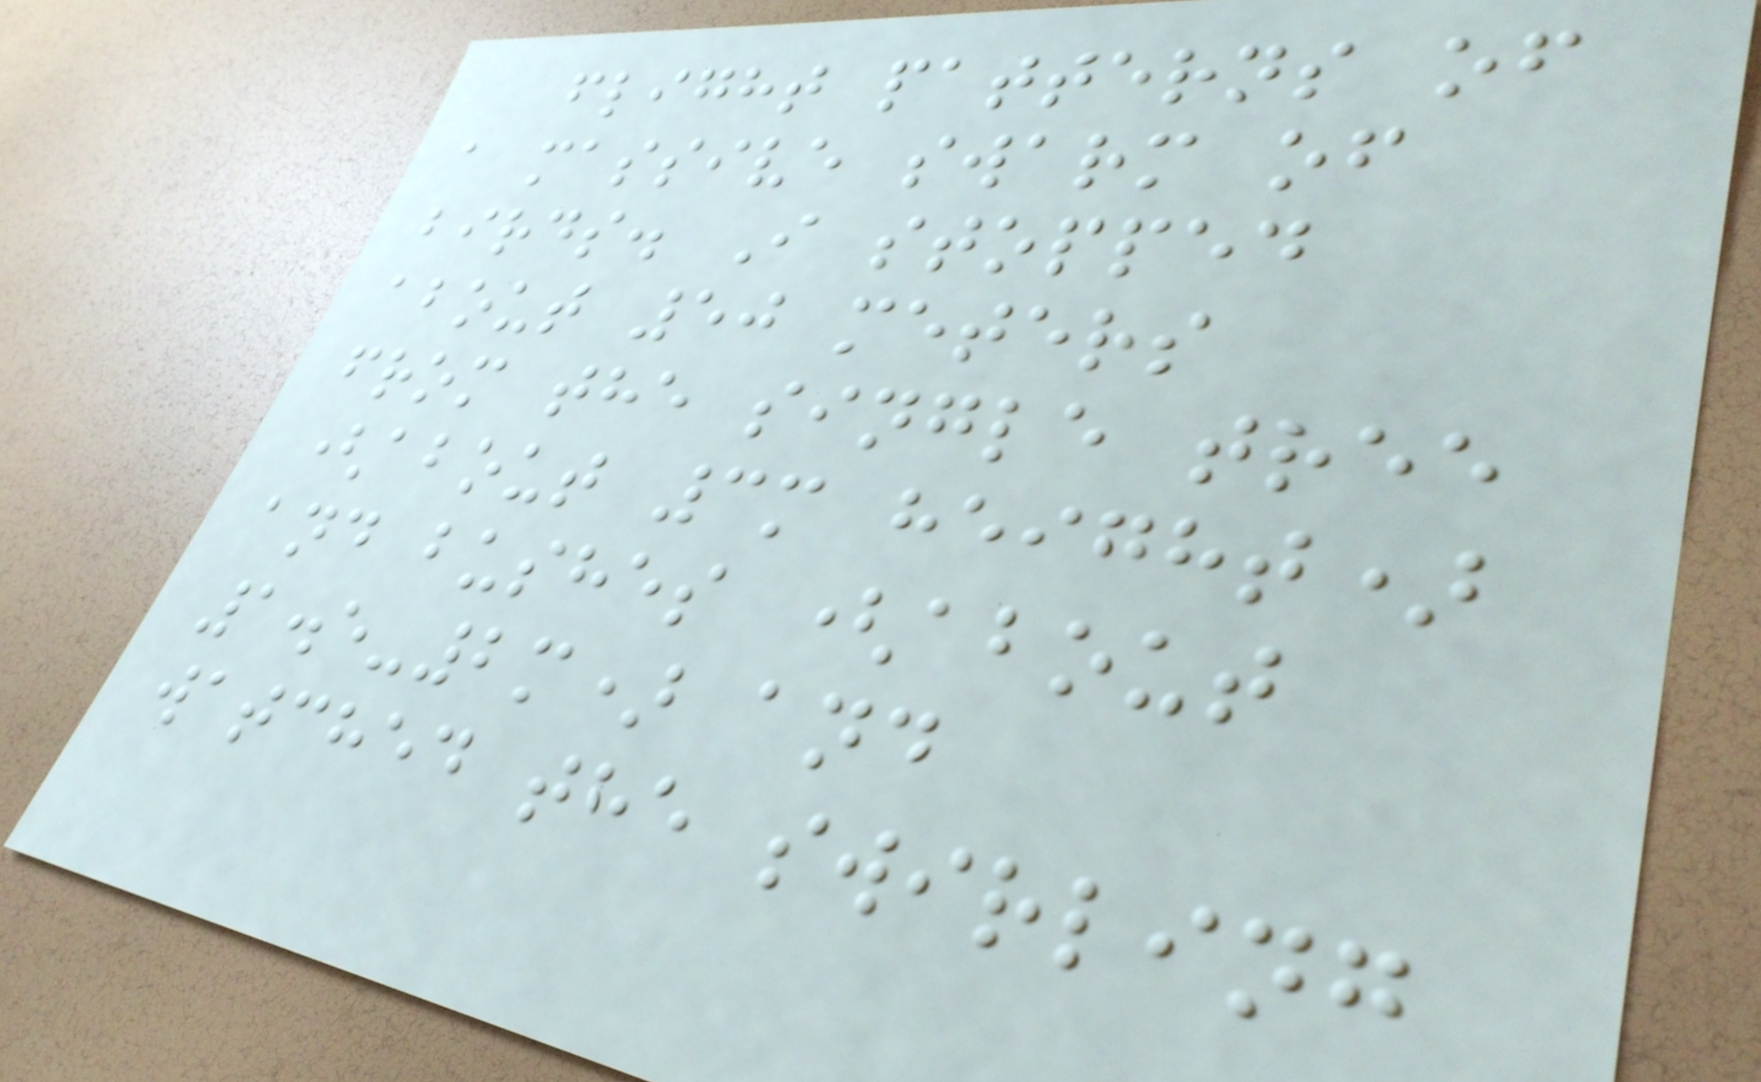flight patterns of
a massive swarm of
birds. I stopped
about 50 meters
from the single tree
(about 3m height)
and bushes (about
1.5-2m) and
watched the swirling
